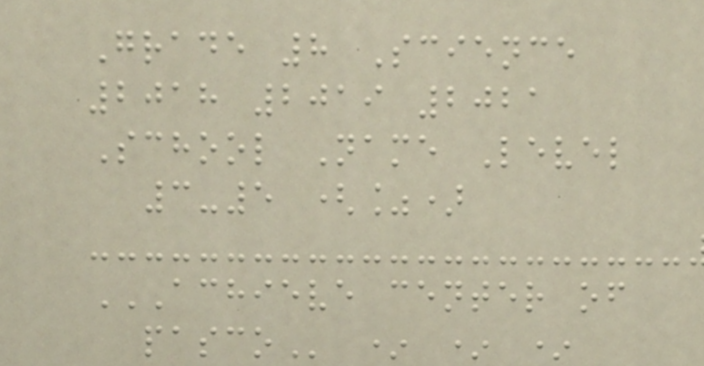Grade 8 Science
2018 2019 2021
School Name Level
3-5 (%)
ACHIEVE CENTER OF
PASCO * * *
